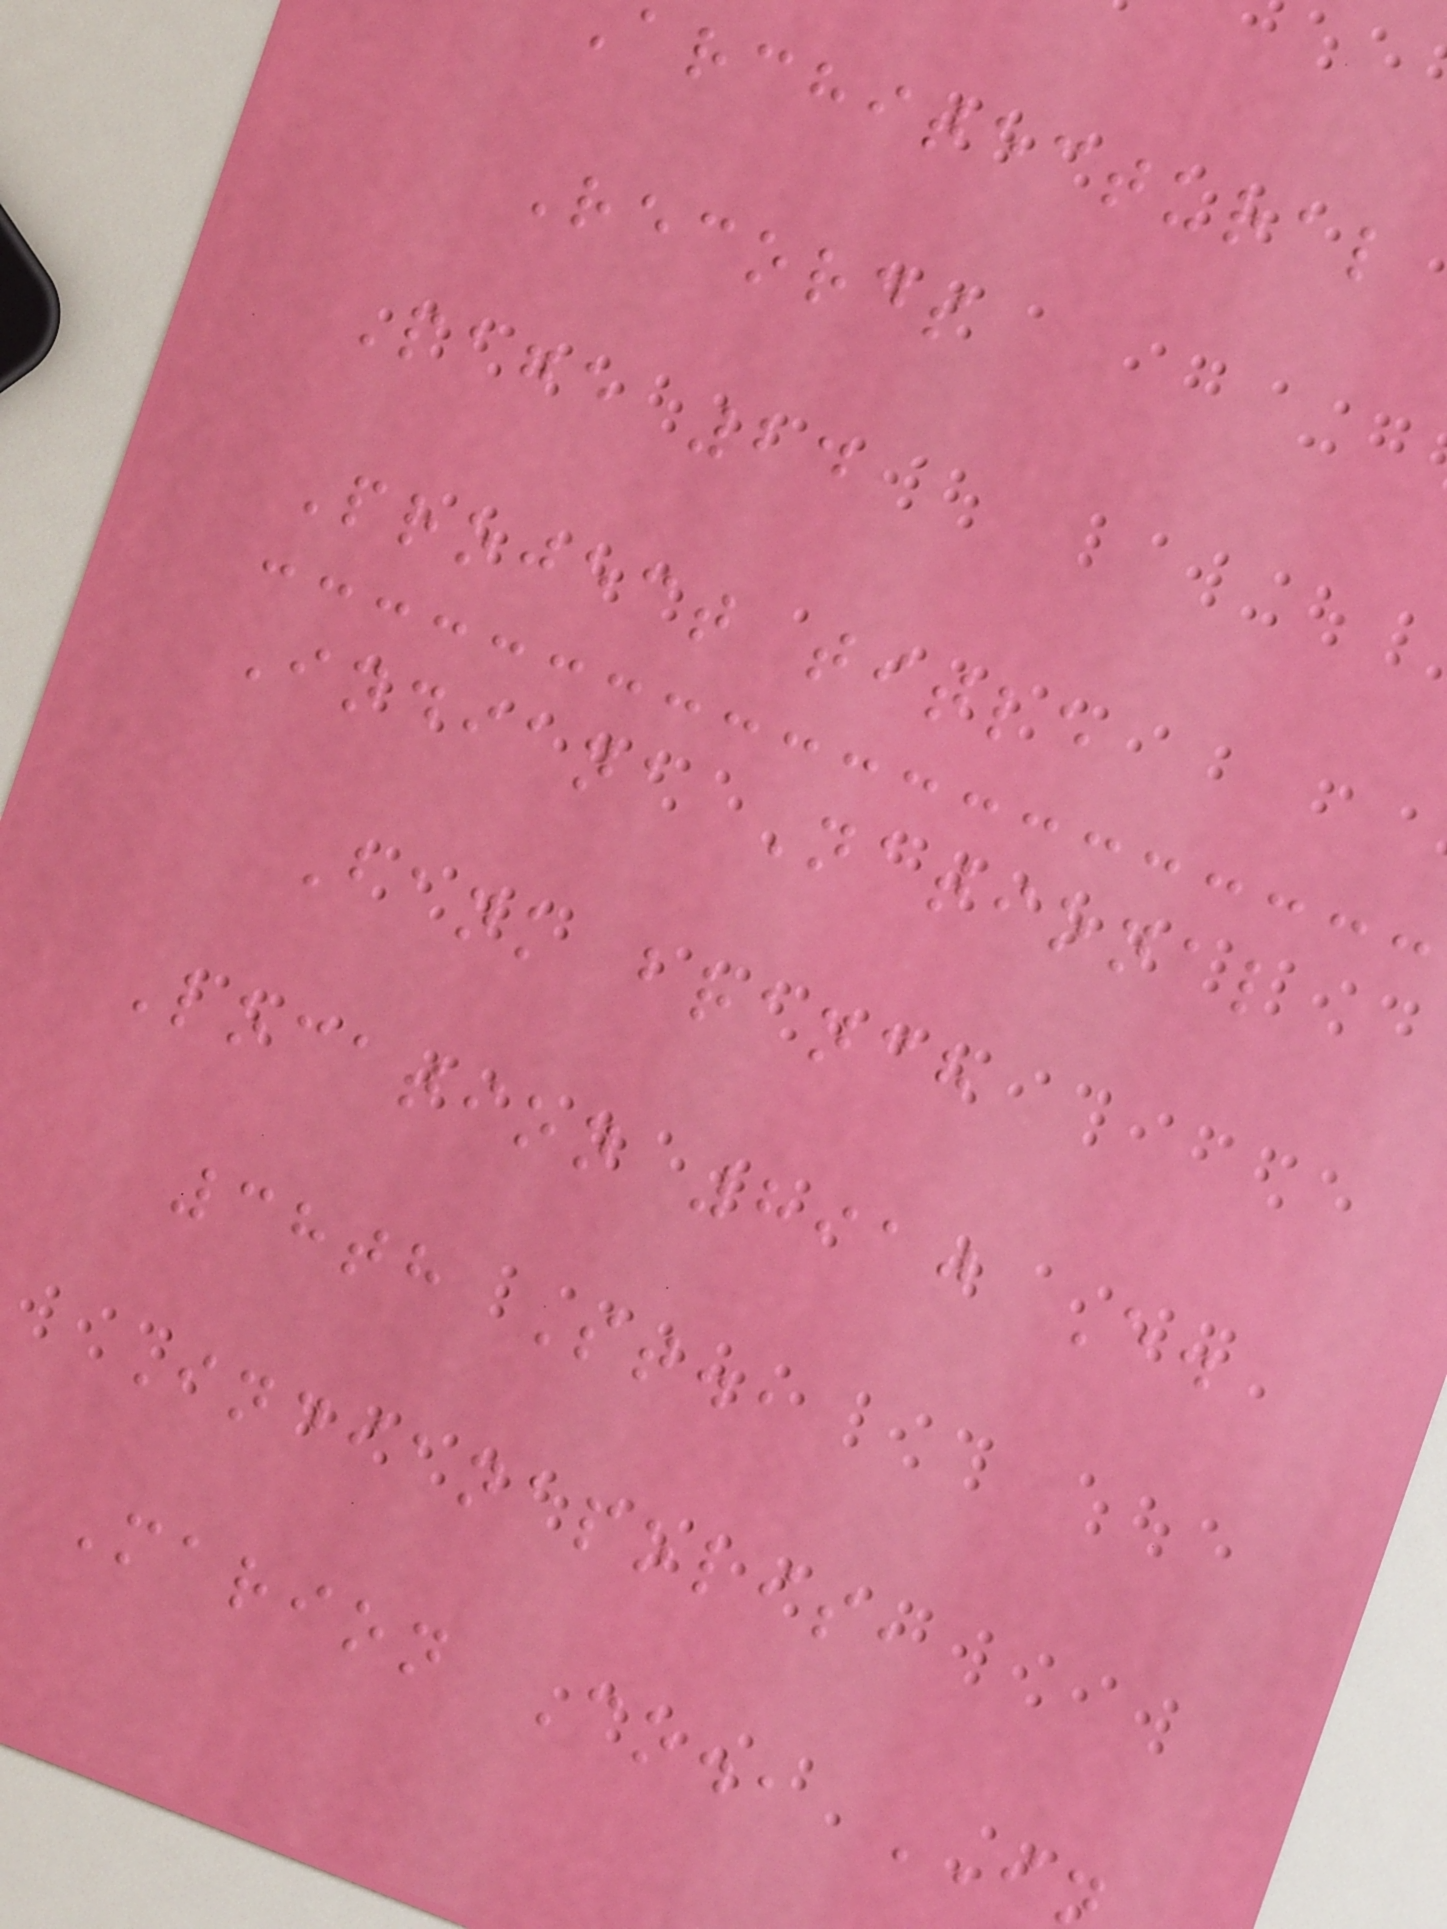architectural
Records
Page 24
Project title
Indiana National
Bank branch
Location 8910 E.
38th St.,
Indianapolis,
Marion Co.,
